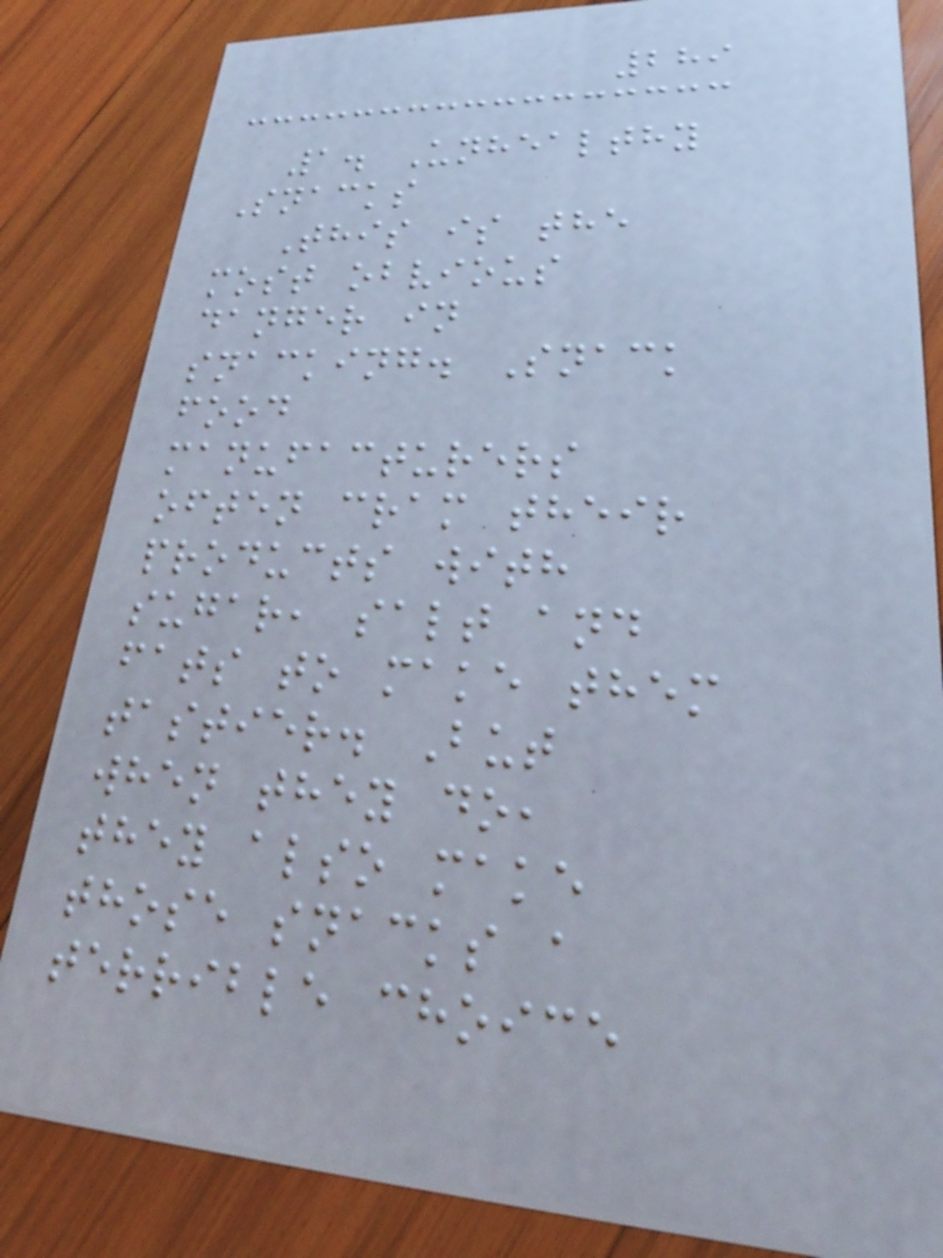289
1. Unhealthy
Snacks
This is the
most obvious
danger in
snacking. Snack
food
manufacturers
often cram their
products with
sugar, salt and
fats to make them
tastier. But
when they do,
they also make
those snacks a
terrible choice
